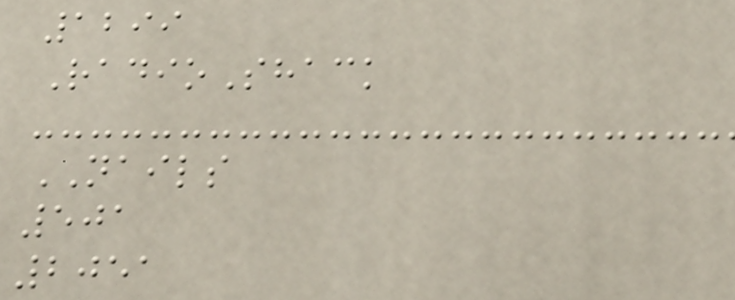1299
RadioShack
NAILS
501
2051
